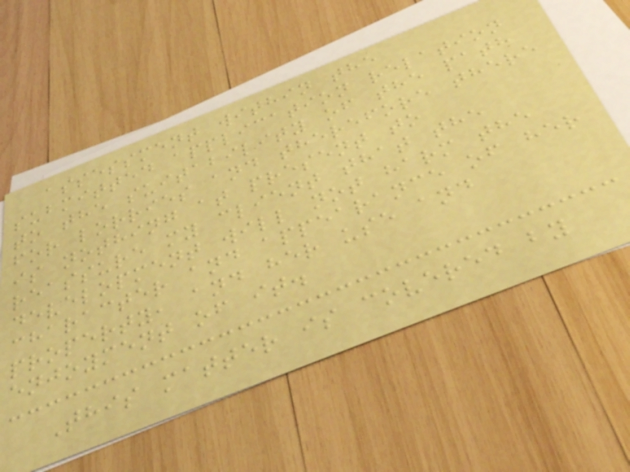assessment within the
submitted application relation
to the suitability of the path
for lorries and therefore there
is nothing at present to
reassure my client that the
development will not harm the
character and appearance of her
property, and her use and
enjoyment of it.
This matter is covered by
